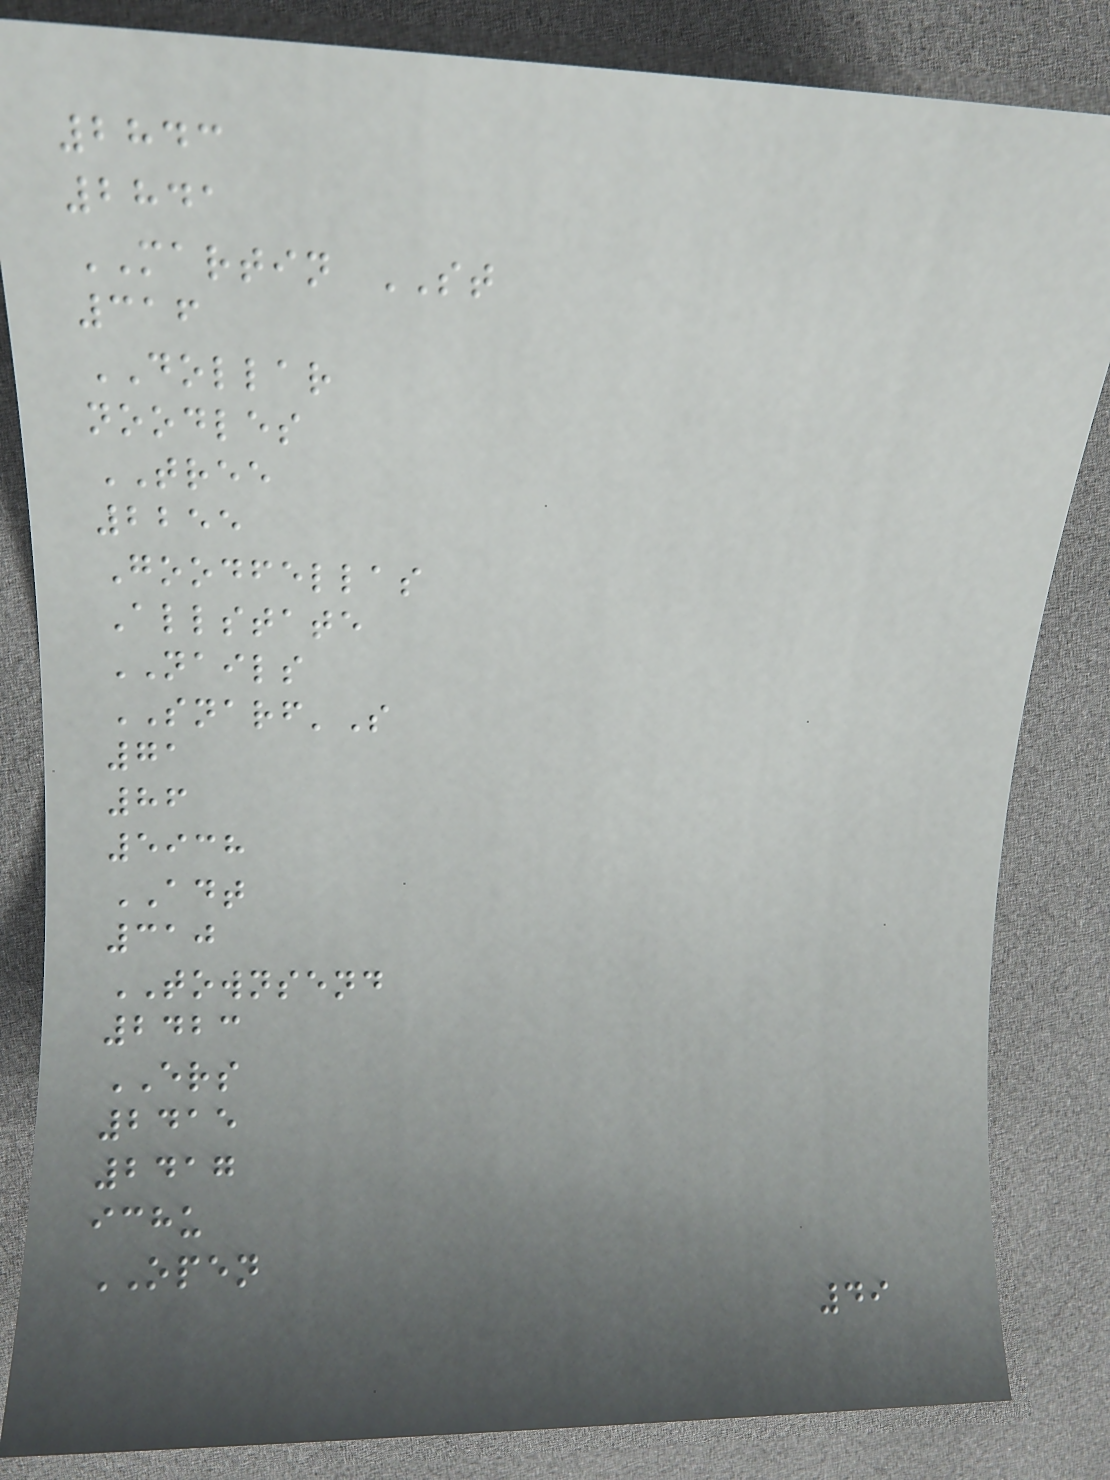2843
2841
MARTIN ST
316
DOLLAR
noodles
TREE
2255
Goodfellas
Allstate
NAILS
SNARF'S
71
86
5938
ADT
310
TOWNSEND
2423
ERS
2415
2417
ichu
OPEN
49
